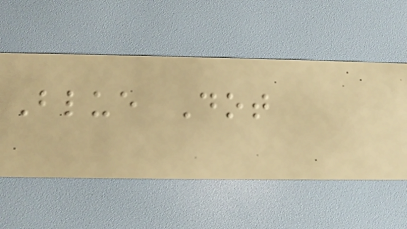Blue Dot
